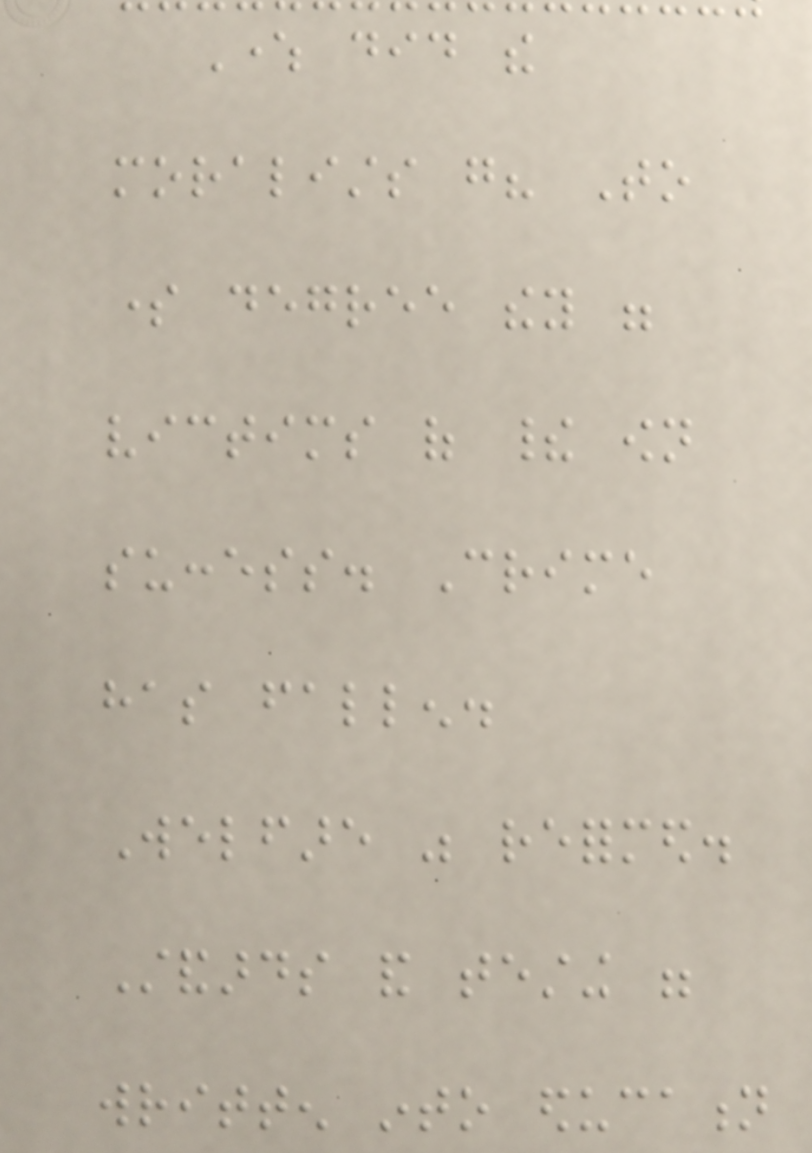Where did the
moralists go? To
some degree they were
victims of their own
success. Crime
has fallen.
Welfare was reformed.
Standards and testing were
written into education
